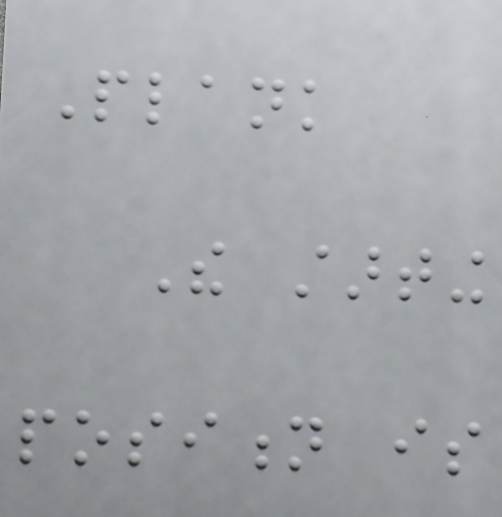Plank
The starting
position is
